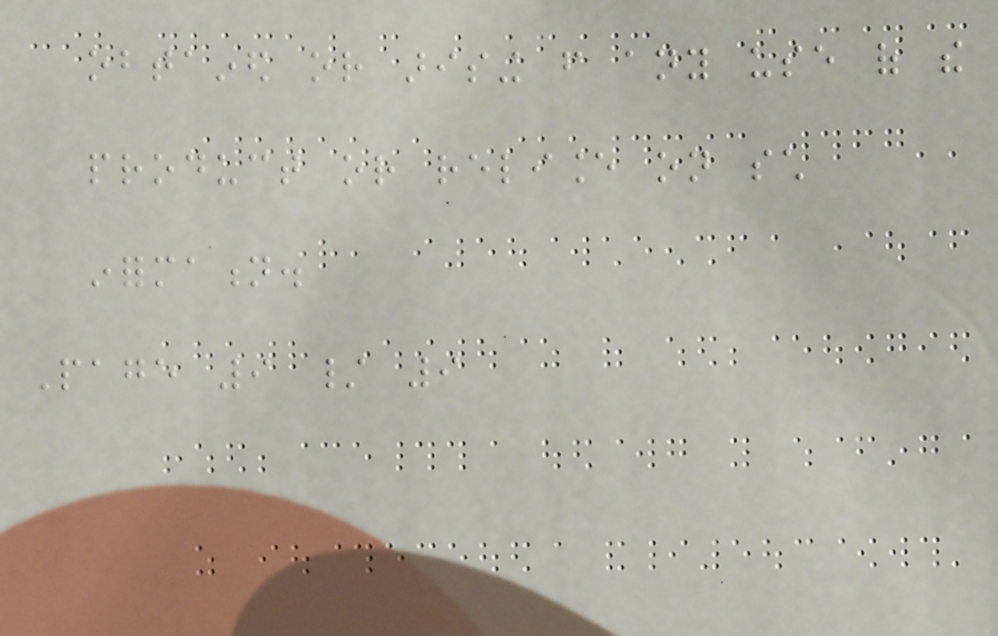obtained or arising from any use of the
product or reliance on such
information.
Page 9 / 9
